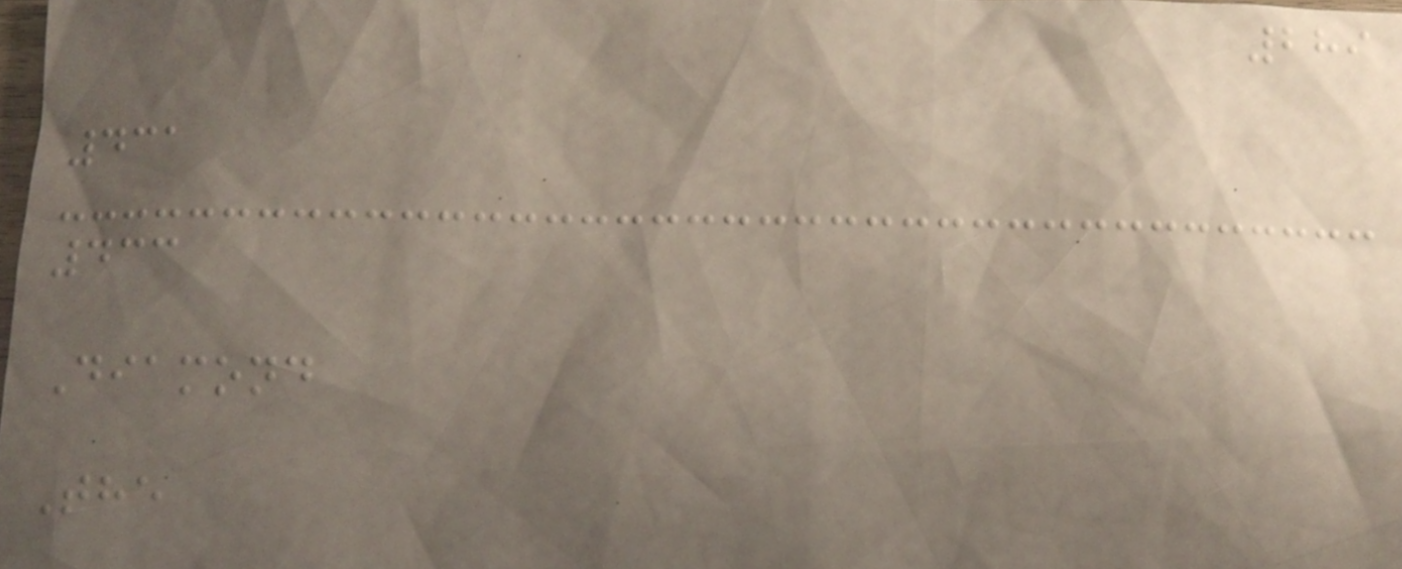289
431
433
Diamond
The
